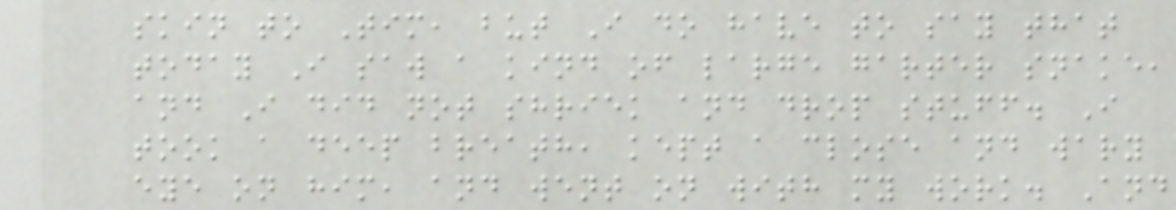skin to Tim, but I do have to say that
today I saw a kind of large garter snake,
and I did not shriek and drop stuff. I
took a deep breath, kept a close and wary
eye on him, and went on with my work. And
